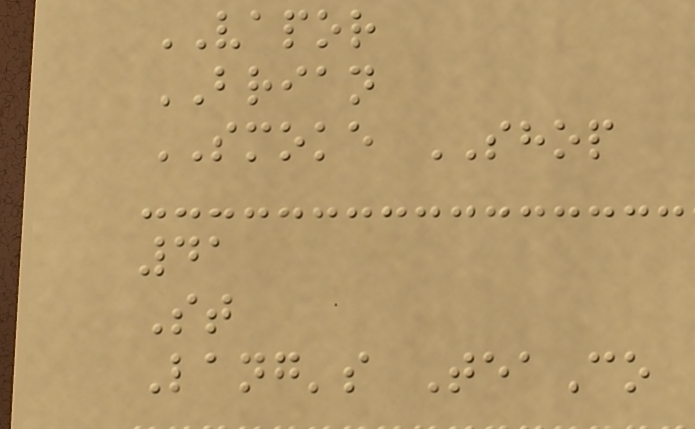VAPOR
BRIAN
SMOKE SHOP
41
St
Lang's TeaCo
